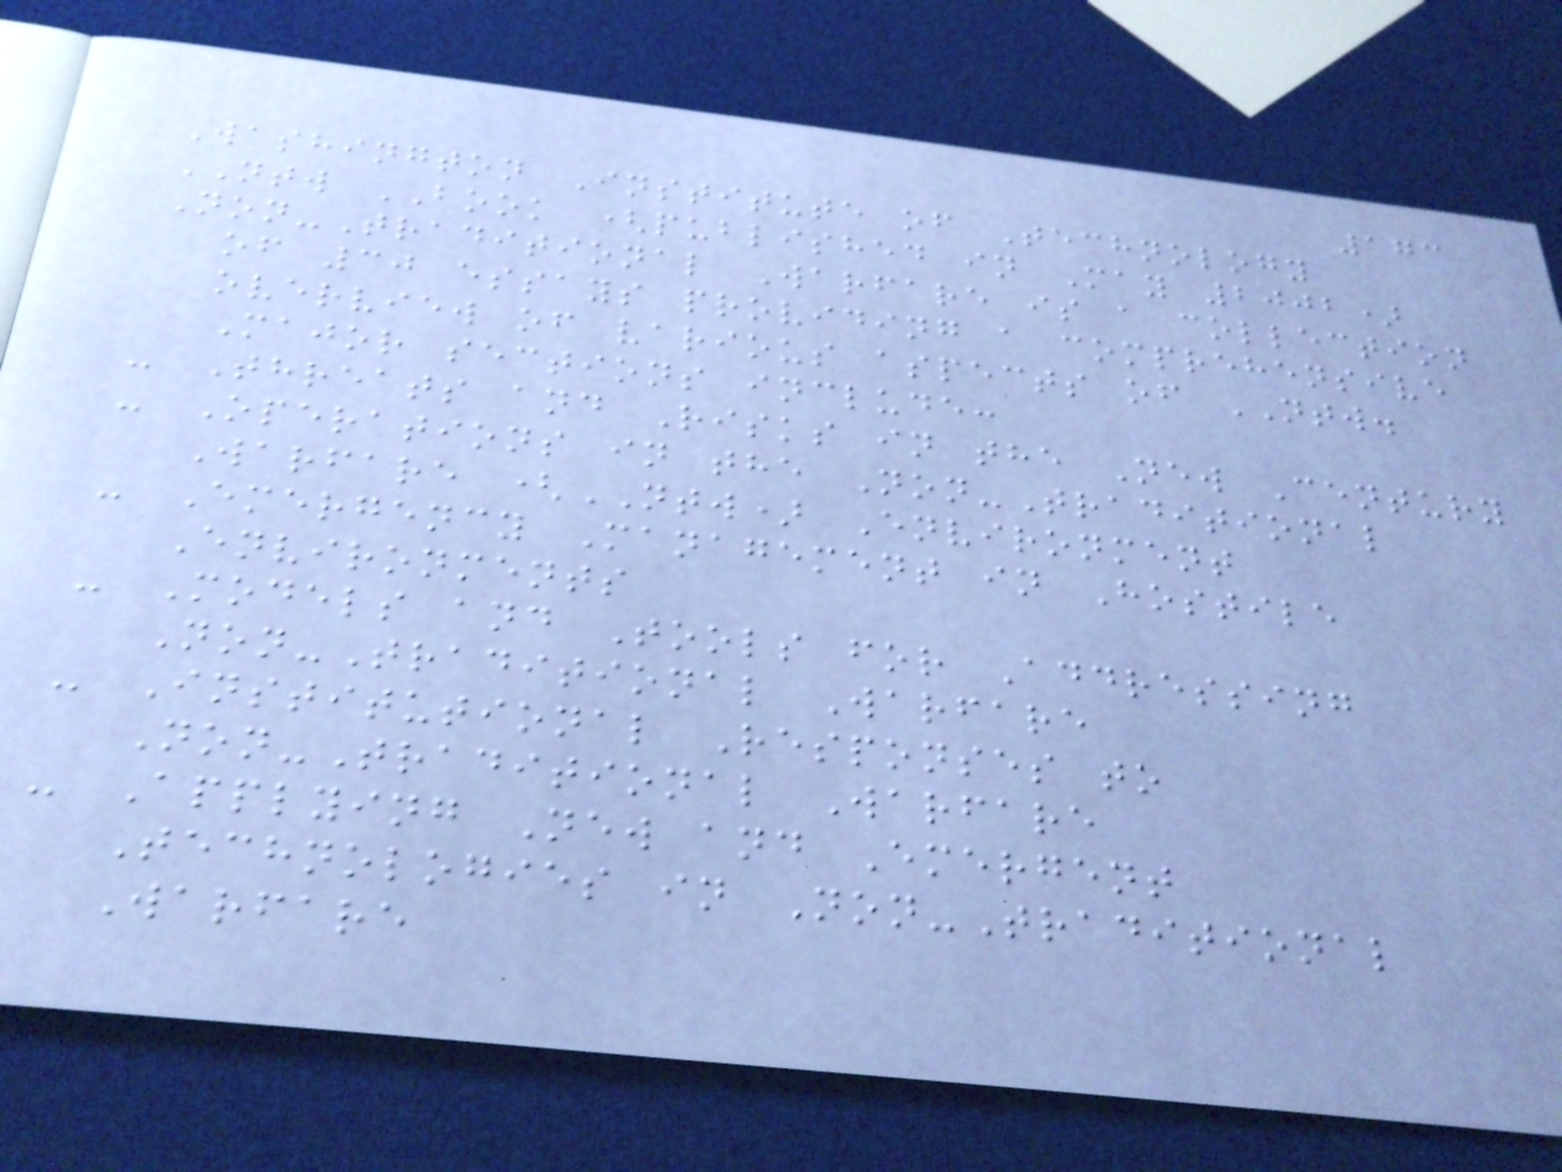173
Washington Institute of Technology
NTW BOOK (published in May 2002)
Non-Traditional Warfare is a collection
of 30 essays providing a comprehensive
overview of various aspects of NTW.
Major sections include:
- Threats and Risks in the New Century
- Operations in the Non-Traditional
Warfare (NTW) Environment
- Emergency Management in Hostile
Environments
- Models and Tools for Addressing
Non-Traditional Warfare
- Institutional Responses to
Non-Traditional Warfare
- Applying New and Emergent
Technologies in Non-Traditional
Warfare
